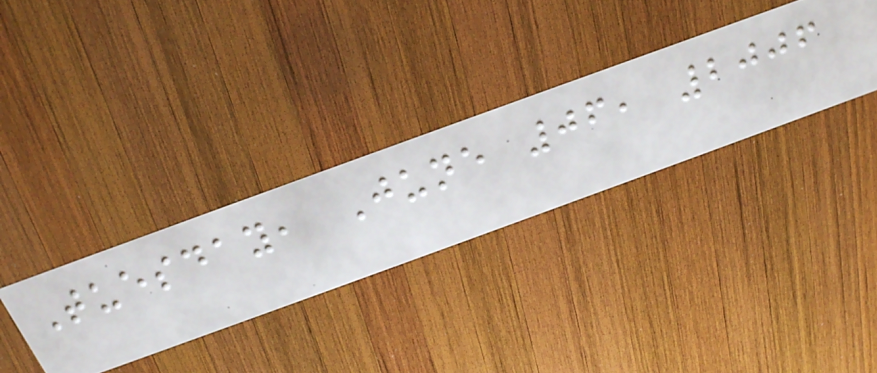Tuesday, June 06, 2006
